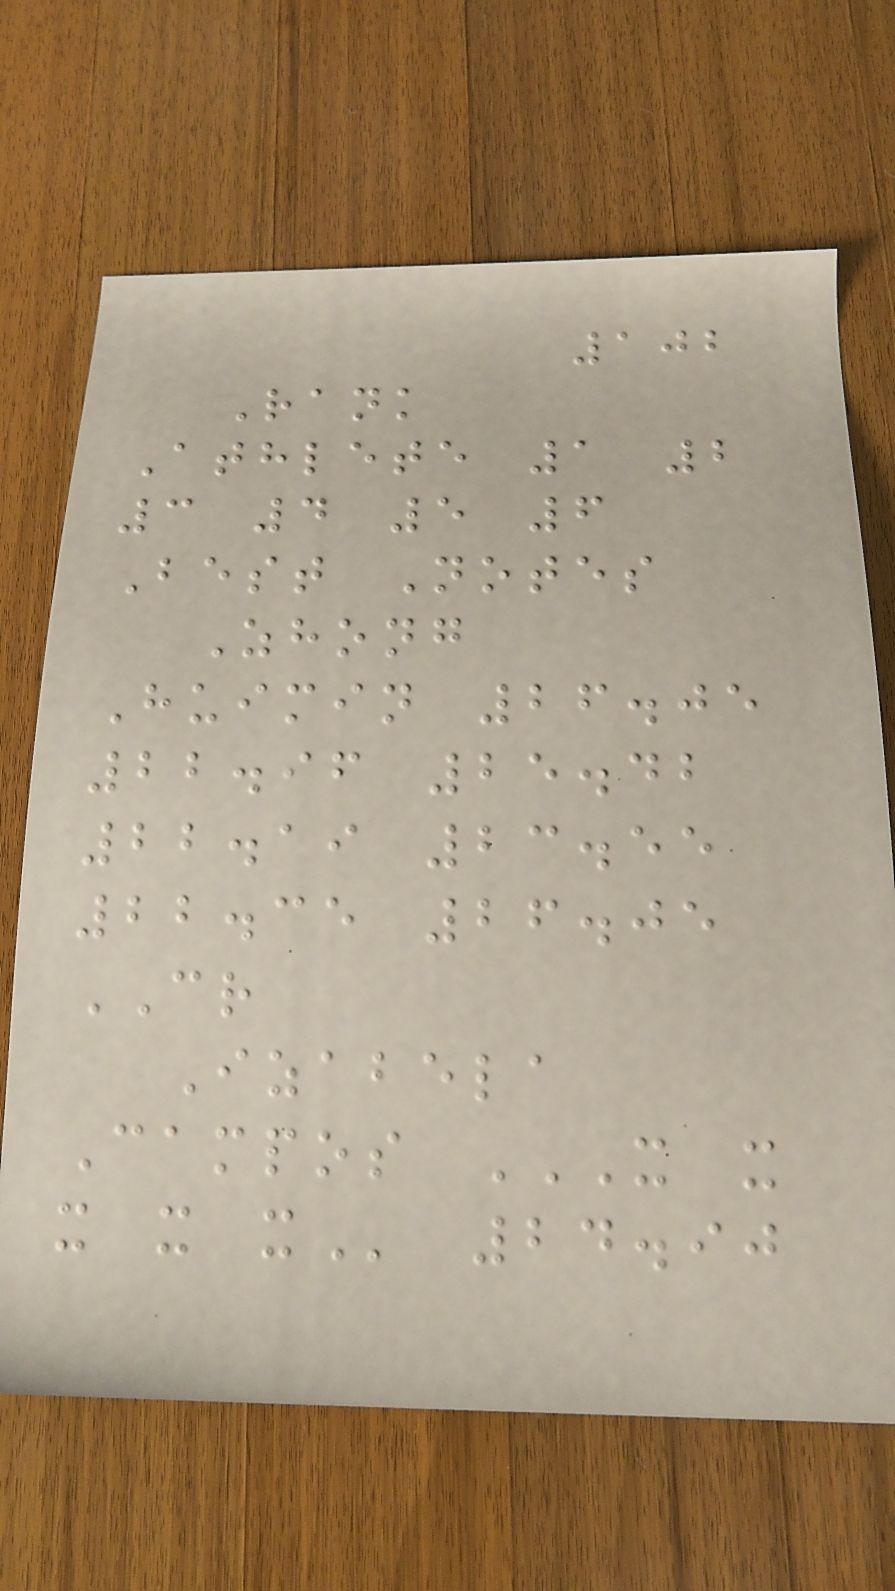102
Rank
Athlete 1 2
3 4 5 6
Best Notes
Zhong
Huimin 26.05
22.96 25.42
22.19 23.55
22.35 26.05
CR
Izabela
Campos X X
X X X 24.90
